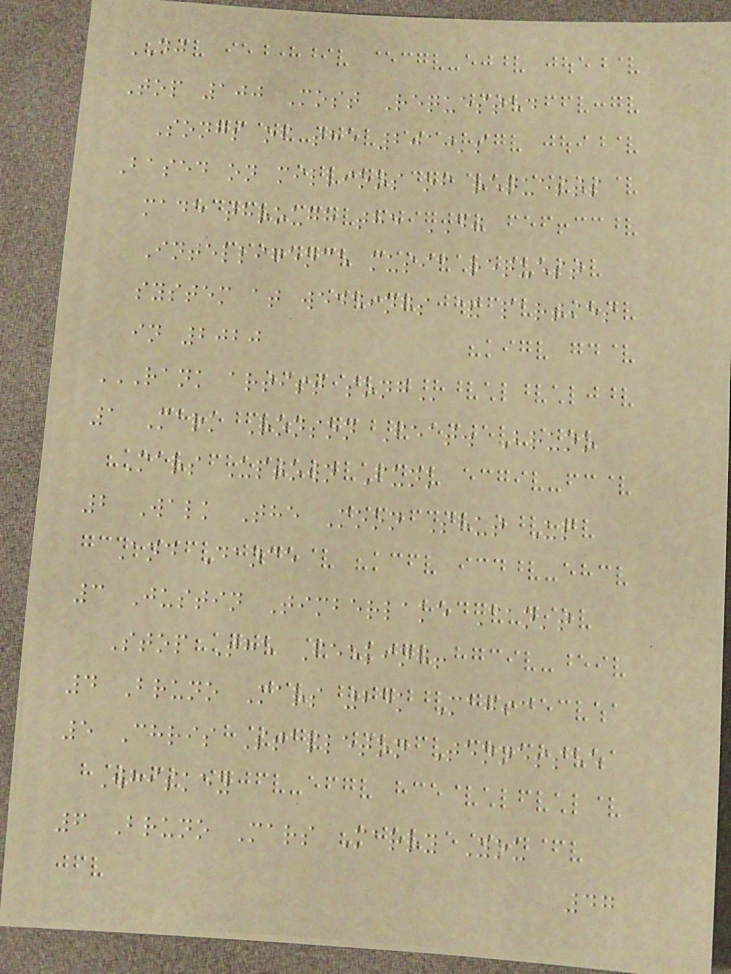DJ
Top 100 Most Requested
Songs of the 2010's
Based on millions of requests
made through the DJ
Intelligence music request
system at weddings & parties
in 2020
RANK ARTIST SONG
1 Mark Ronson Feat. Bruno
Mars Uptown Funk
2 Walk The Moon Shut Up
And Dance
3 Justin Timberlake Can't
Stop The Feeling!
4 Bruno Mars 24k Magic
5 Chris Stapleton Tennessee
Whiskey
6 Bruno Mars Marry You
47
